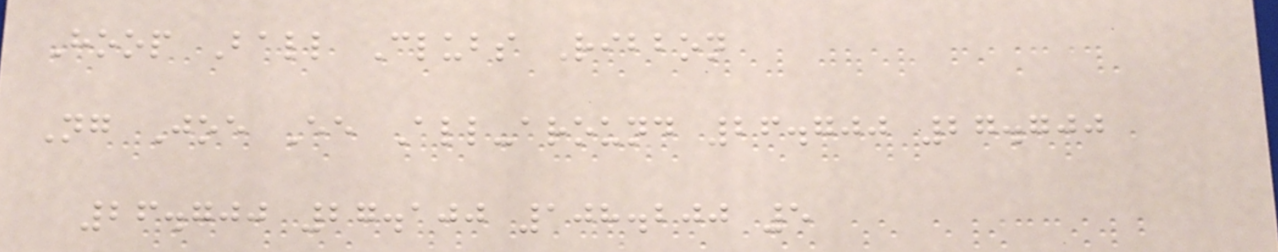Hoop Ball Clubs Ribbon
Ng Joe Ee All-around 26.700 27.700
26.700 27.100 108.200 5
